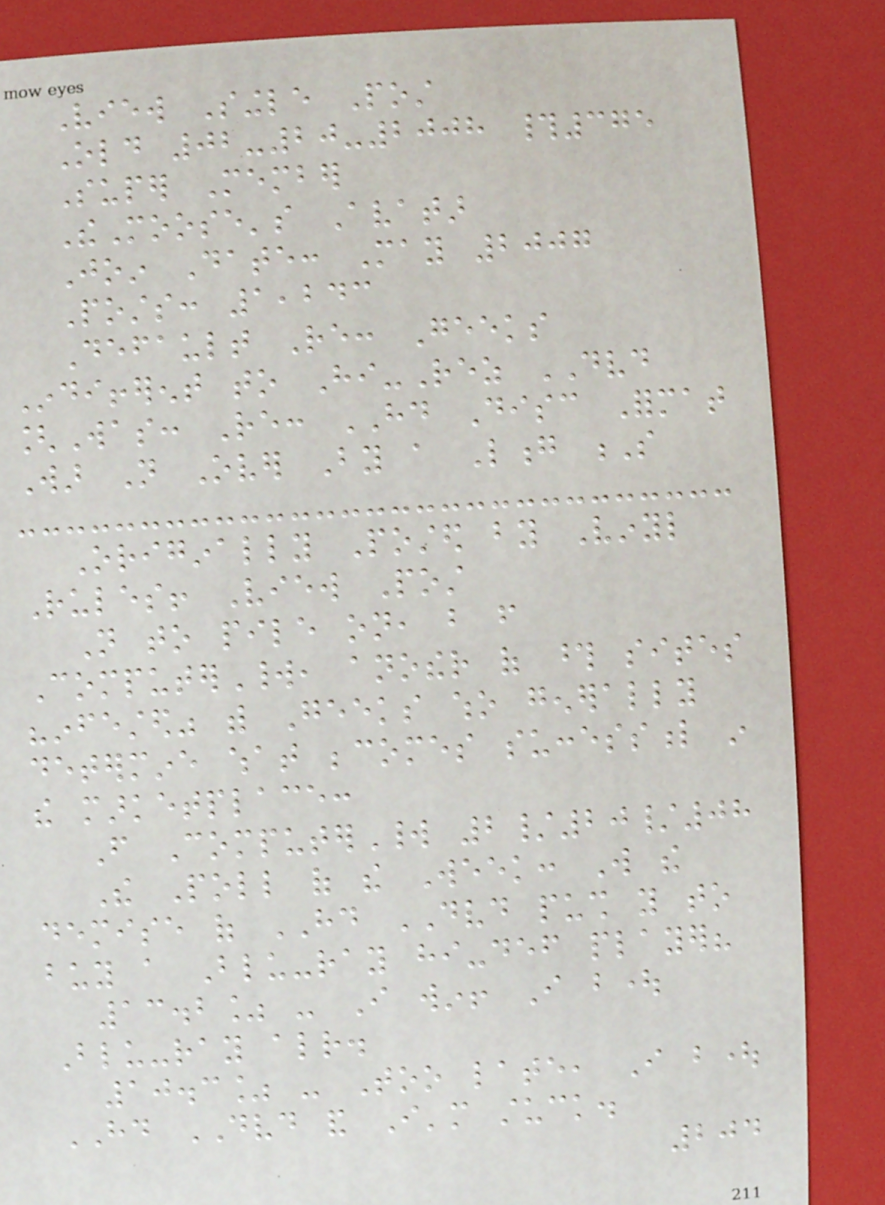View Single Post
Old 02-20-2008 #375
Super Member
TheMoose's Avatar
Join Date: May 2007
Posts: 1,243
Default Re: Geeks
Indifferent to Hi-Rez DVD
[Was: Re: HD Disc Format
War Not Over By a Long S
Originally Posted by Vinyl
Rules! View Post
Not to pile on, but from
ComputerWorld, another of those sites
"infested" with Geeks who generally
determine what becomes successful in
the marketplace:
From ComputerWorld 2/20/08
The Poll of the Week: Will the
demise of HD DVD push you to
buy a Blu-ray hi-def player?
13.2% - I win! I bought
Blu-ray already.
10.3% - Too late, I bought
HD DVD and I'm stuck.
204
